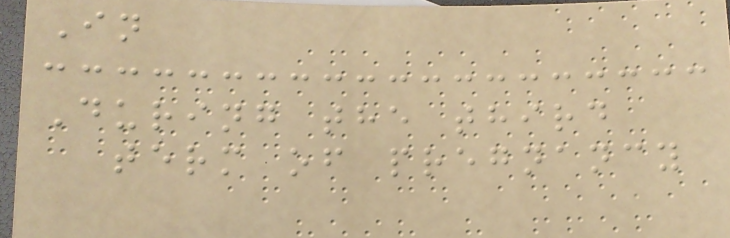In
During the third
term of pregnancy
